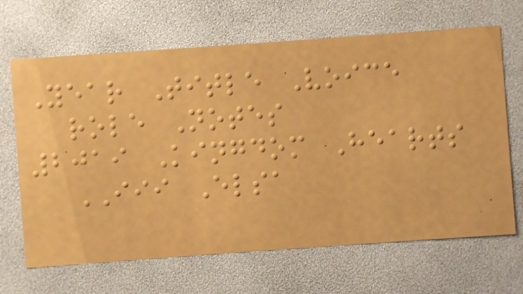Year Title Voice
role Notes
2019 Kingdom Hearts
III Elsa
